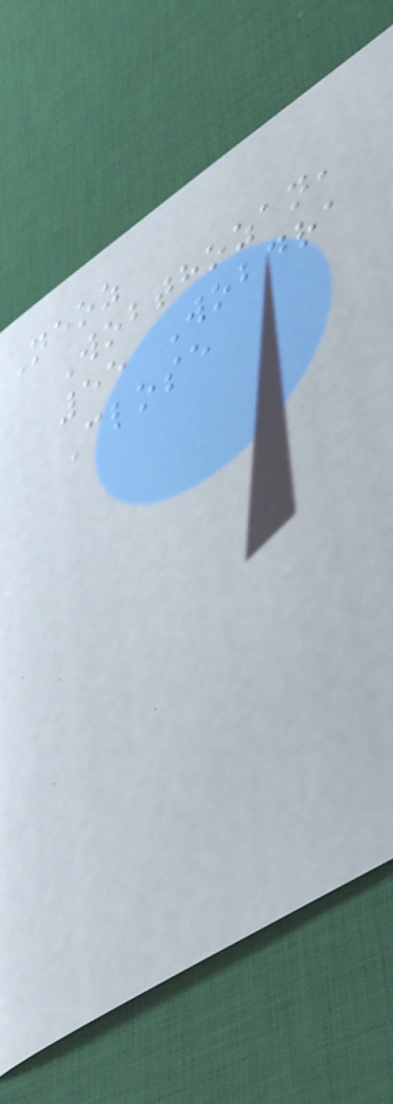Neoz
Wobthozan,
55 Wobdra
Close
